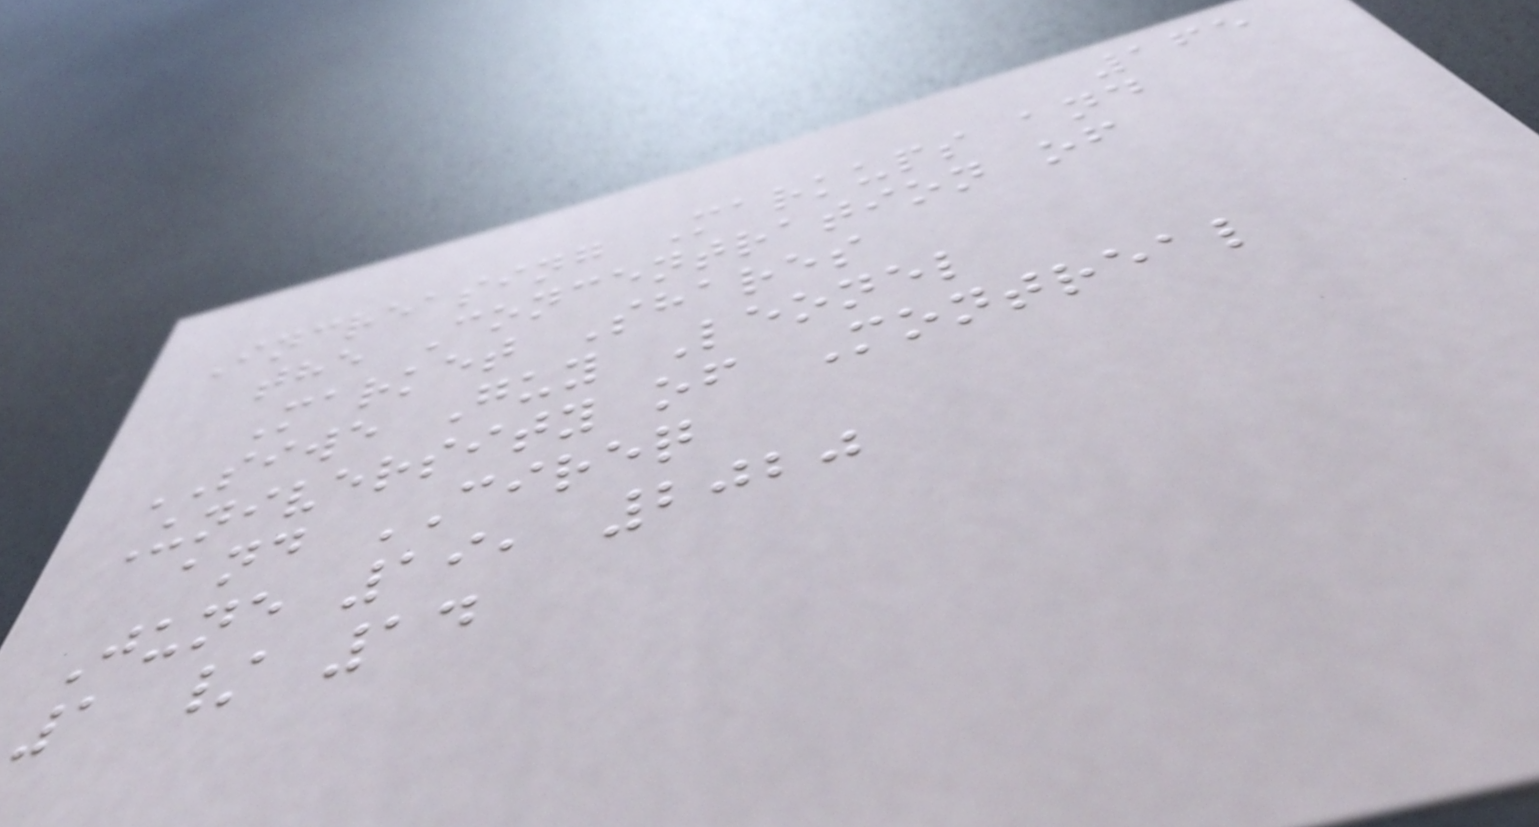165
Increasing Markups and
the Concentration of
Market Shares
SIWE Guy Leonel
University of Montreal
and CIREQ
June 19, 2020
1 / 14
